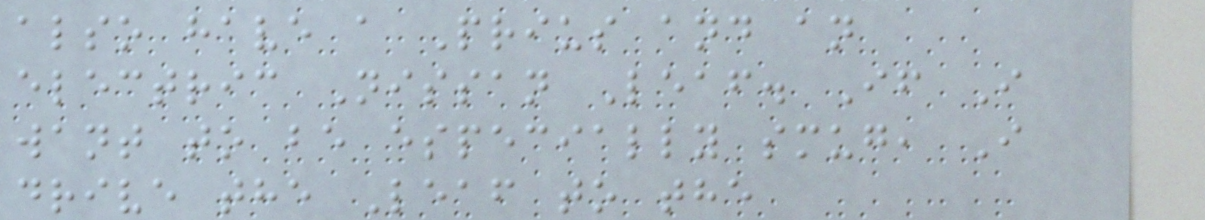also have a Prius and an
electric Nissan Leaf. If I
want to be especially smug, I
drive the Leaf to the
